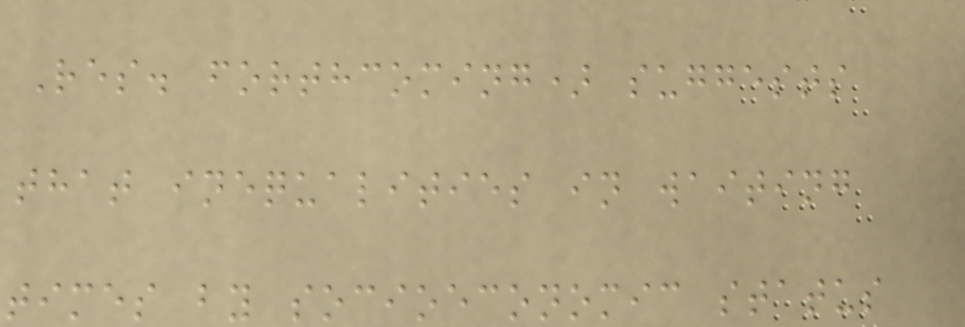Res. forthcoming) suggests
that inequalities in waiting
times by socioeconomic status
